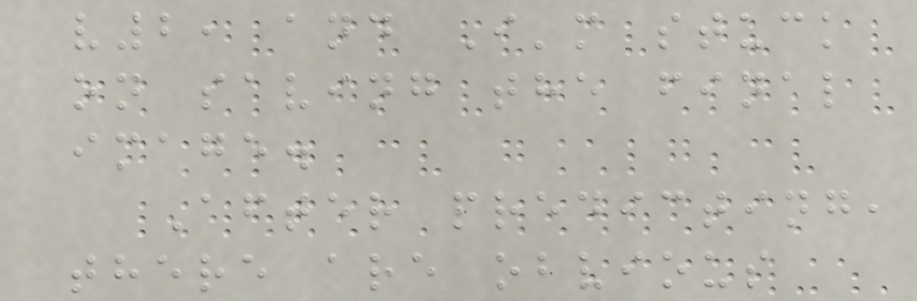v2, and I'm stuck
on saving the final
image.
After predicting,
there are obvious
